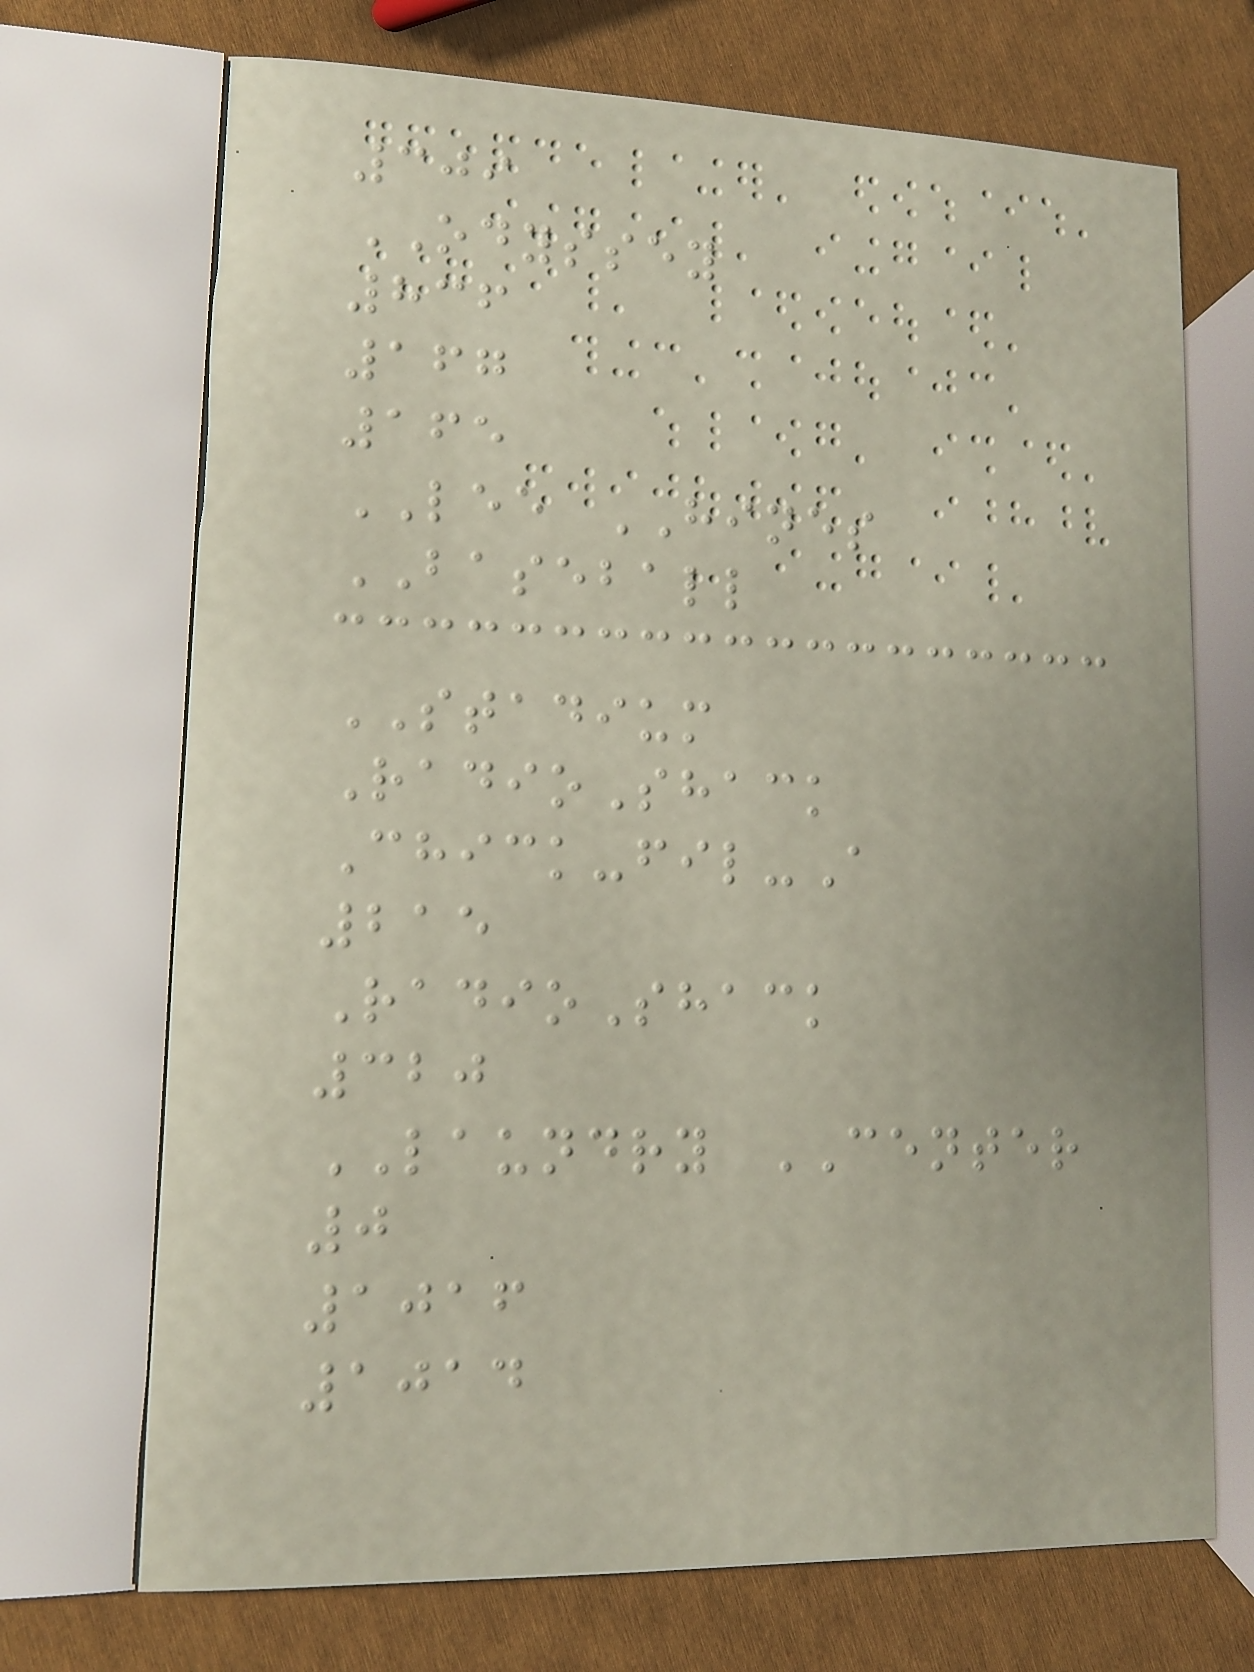309
ODYSSEY
836
167
165
LEE HINES
BASEBALL
STADIUM
RadioShack
Chick-fil-A
215
RadioShack
320
LAUNDRY CENTER
0
1016
1014
